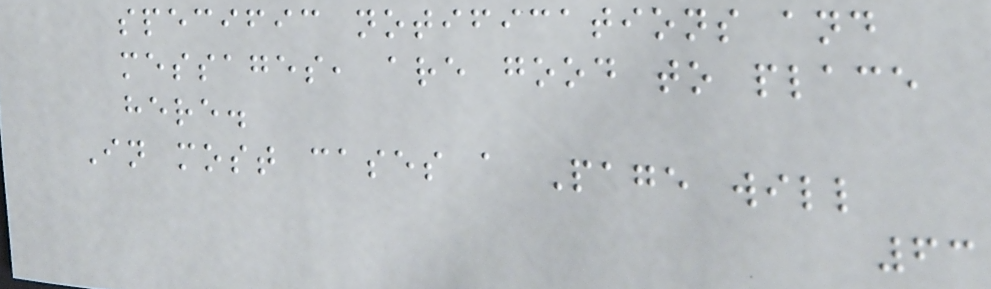specific notifications and
messages, are good to place
here.
In most cases a Page will
63
